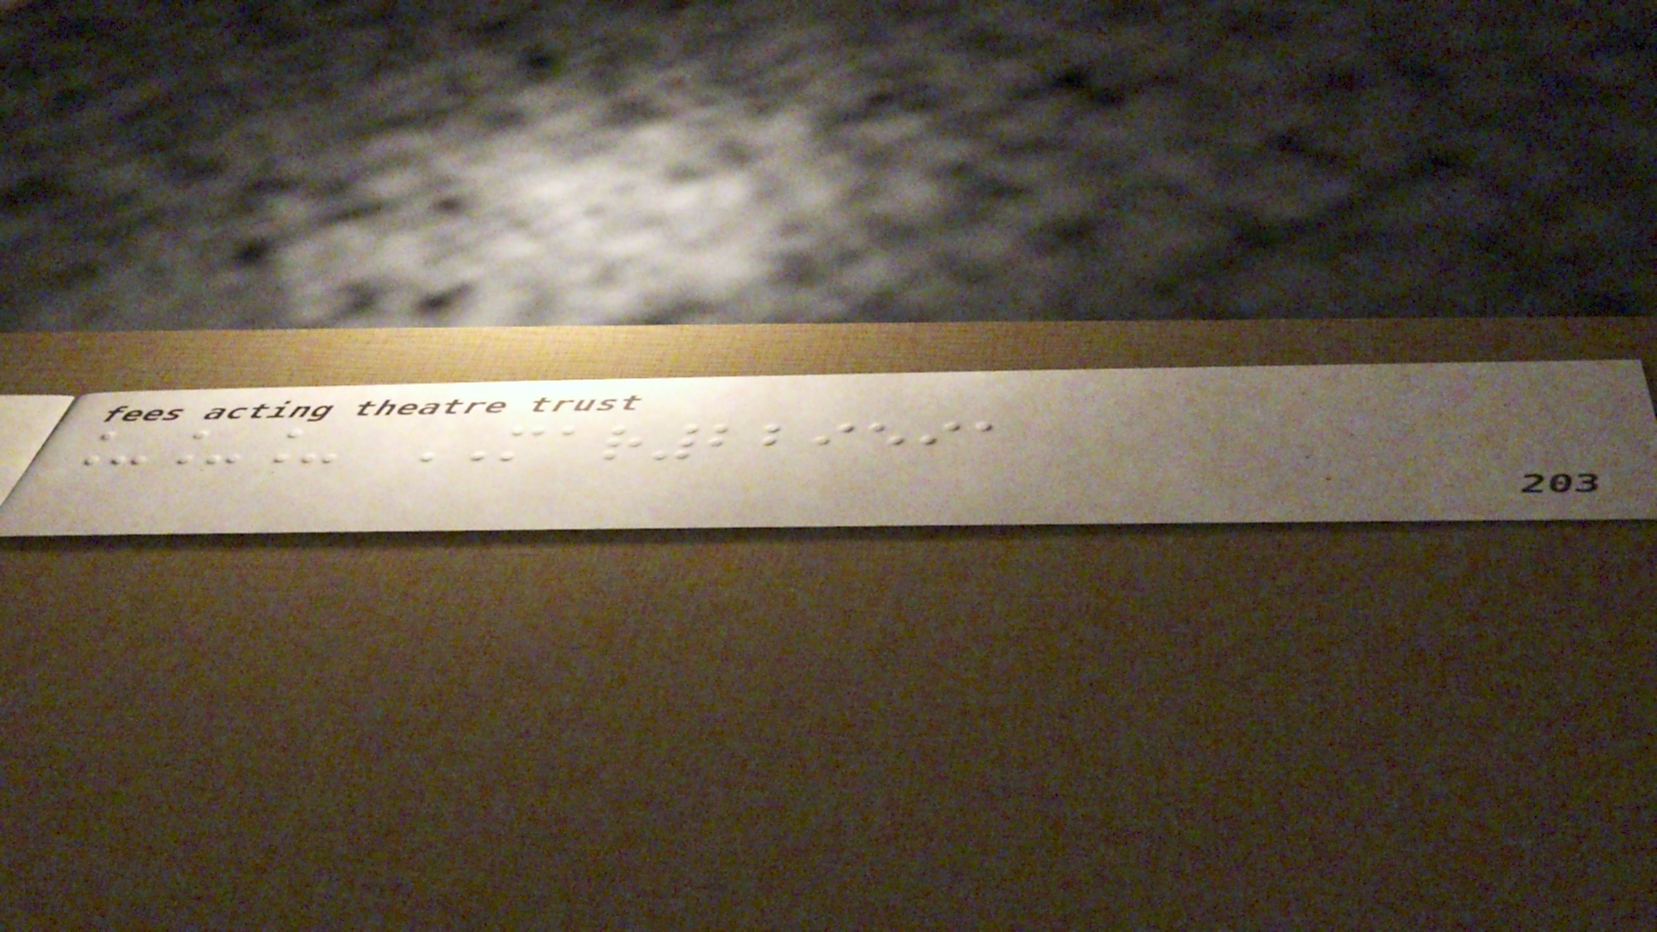___ MAR229591
